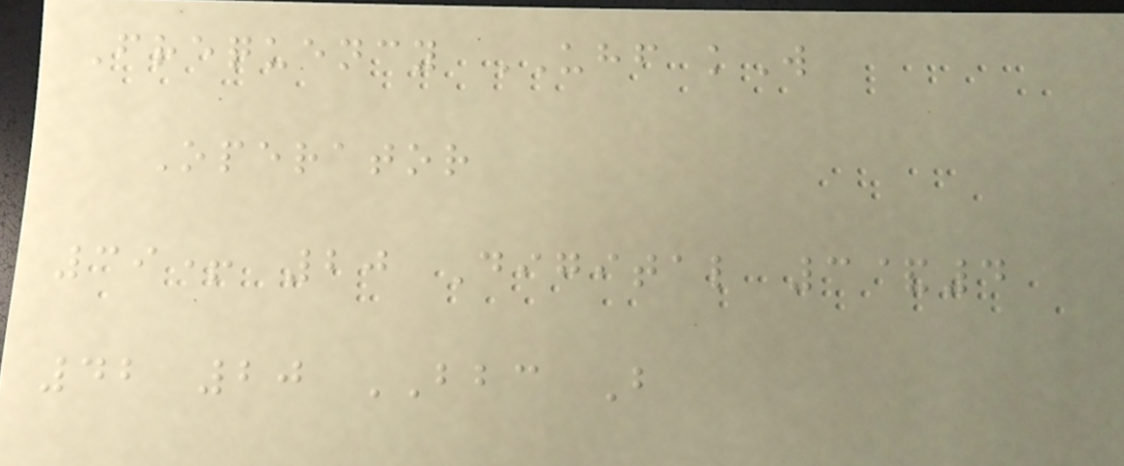Frequency UHF kW
Operator
39+ 20 Digital 3&4
42 20 BBC B
